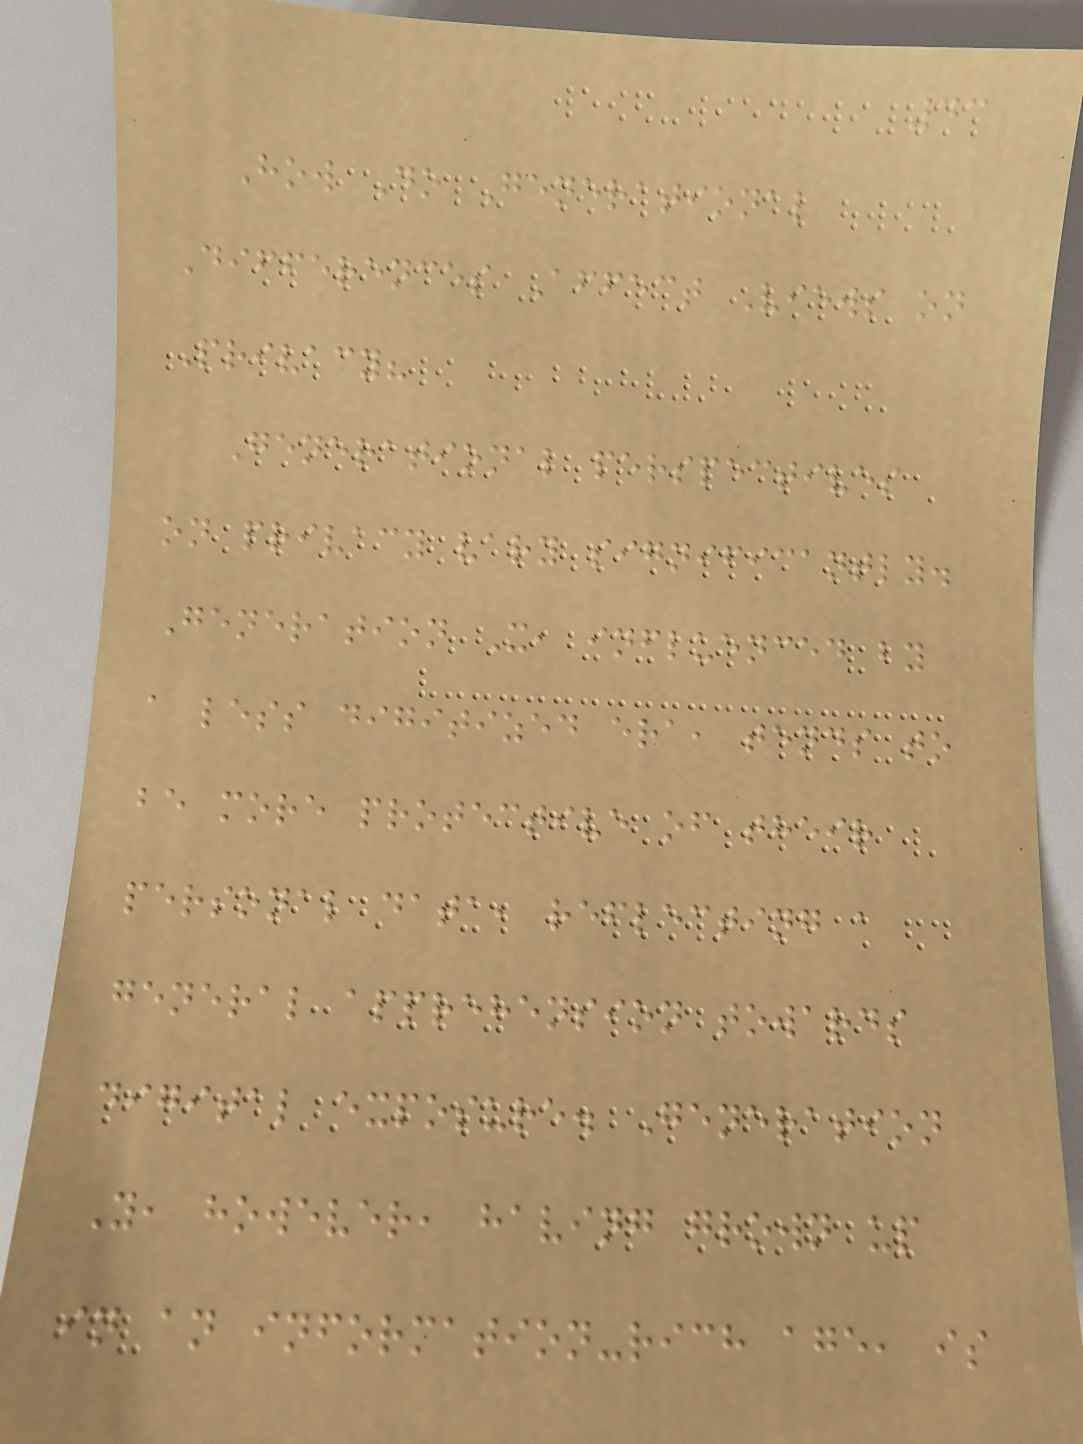43
How Do Generational
Differences Affect Views on
Privacy?
Generational perspectives
on privacy vary significantly.
Generation X, influenced by
a less digitized era, tends to
be more protective of their
personal data, reflecting a
general apprehension towards
digital exposure. Generation
Y, however, having grown up
in an information-rich age, is
